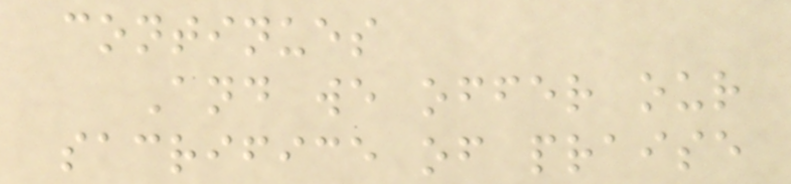continues
And we offer our
sacrifice of praise
